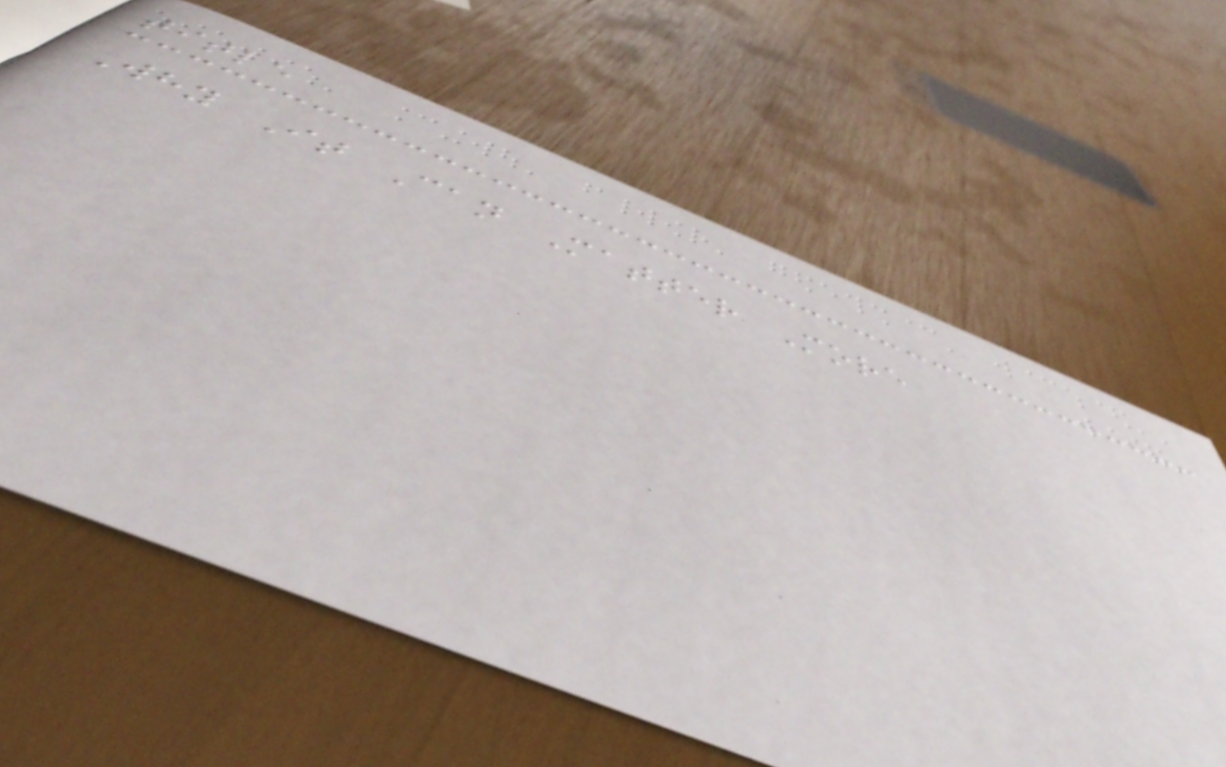title
Why It Can Matter More
